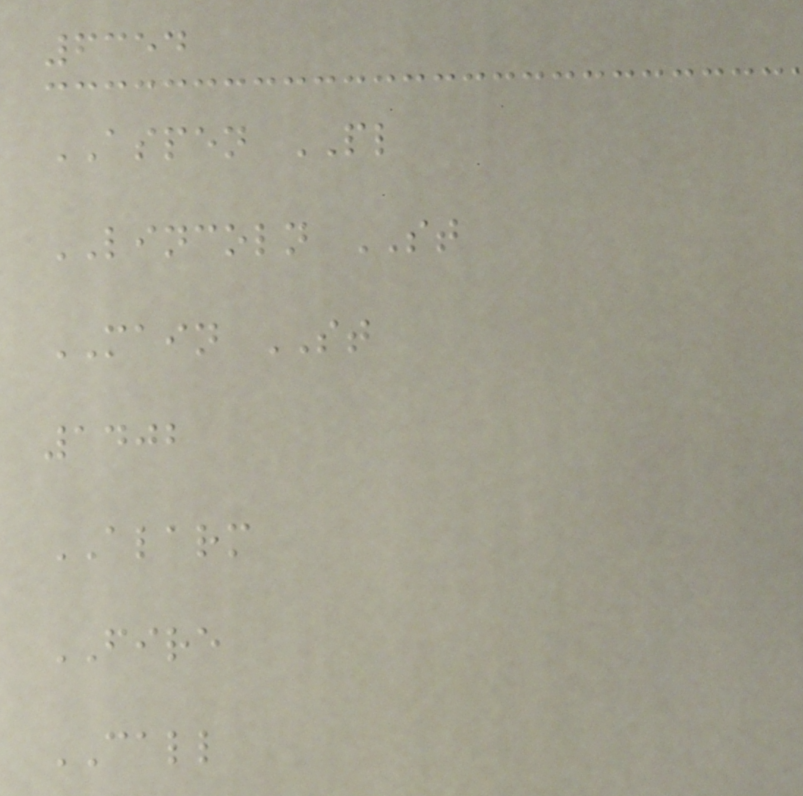6354
ASPEN PL
LINCOLN ST
MAIN ST
1402
ALARM
FIRE
CALL
